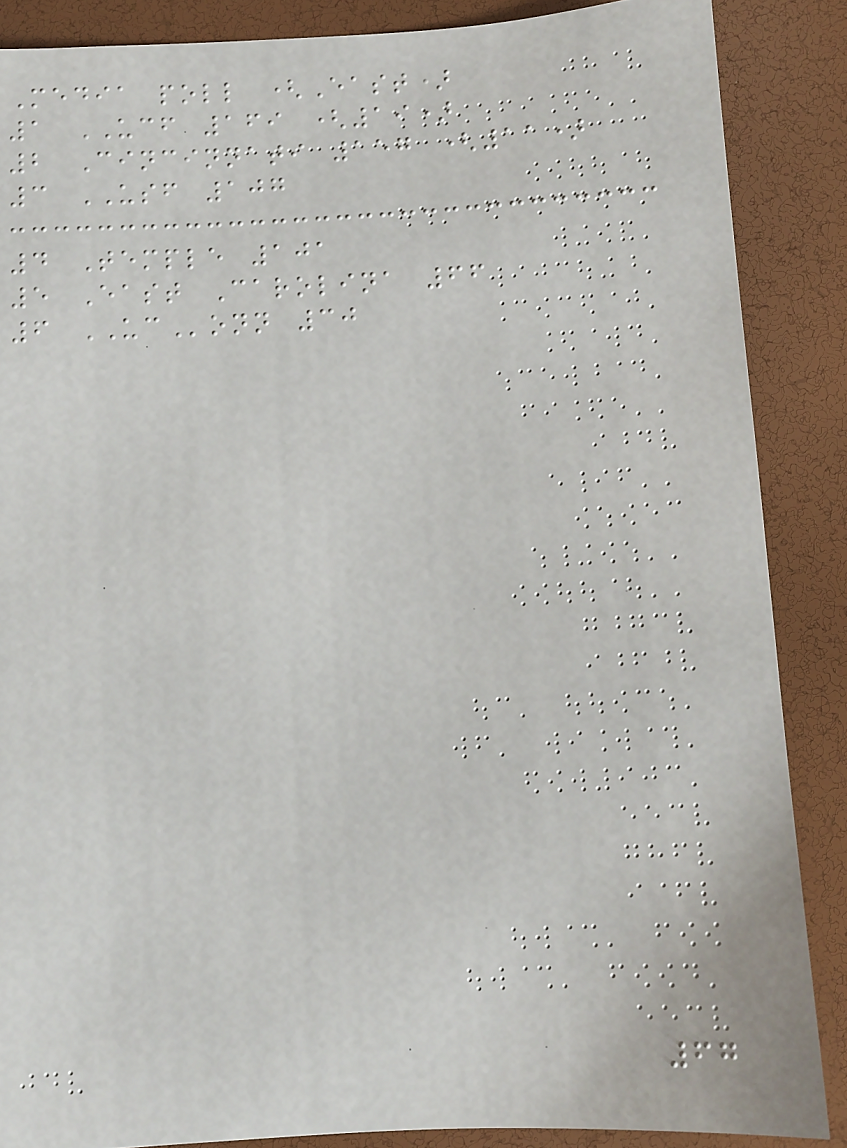Media poll (East)
1 UCF 169 (19)
2 Cincinnati 157 (11)
3 USF 107
4 Temple 101
5 East Carolina 66
6 UConn 30
67
